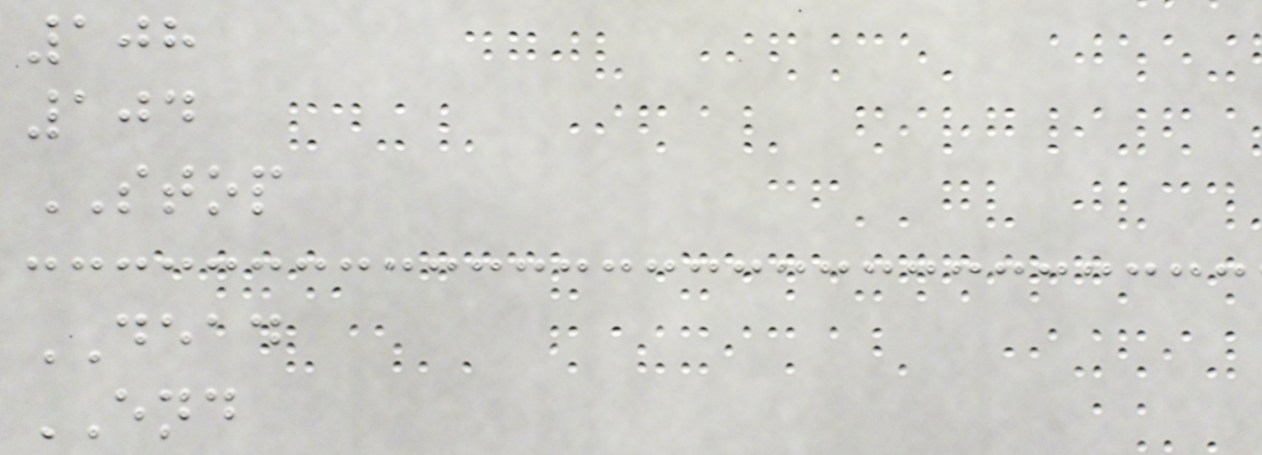108
104
STOP
DEAD
END
